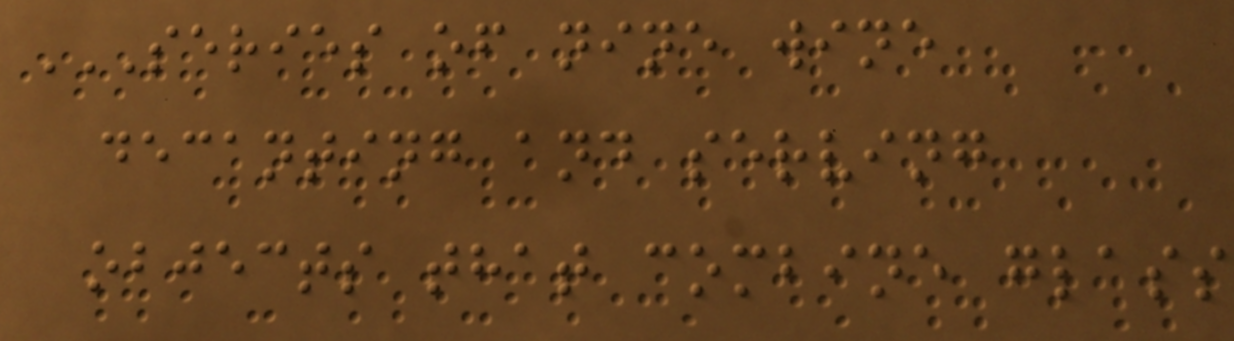SERIES OF NINE WINE
DECANTING AND SERVING
OBJECTS THAT COMBINE GLASS
